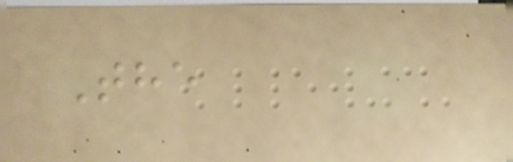The
